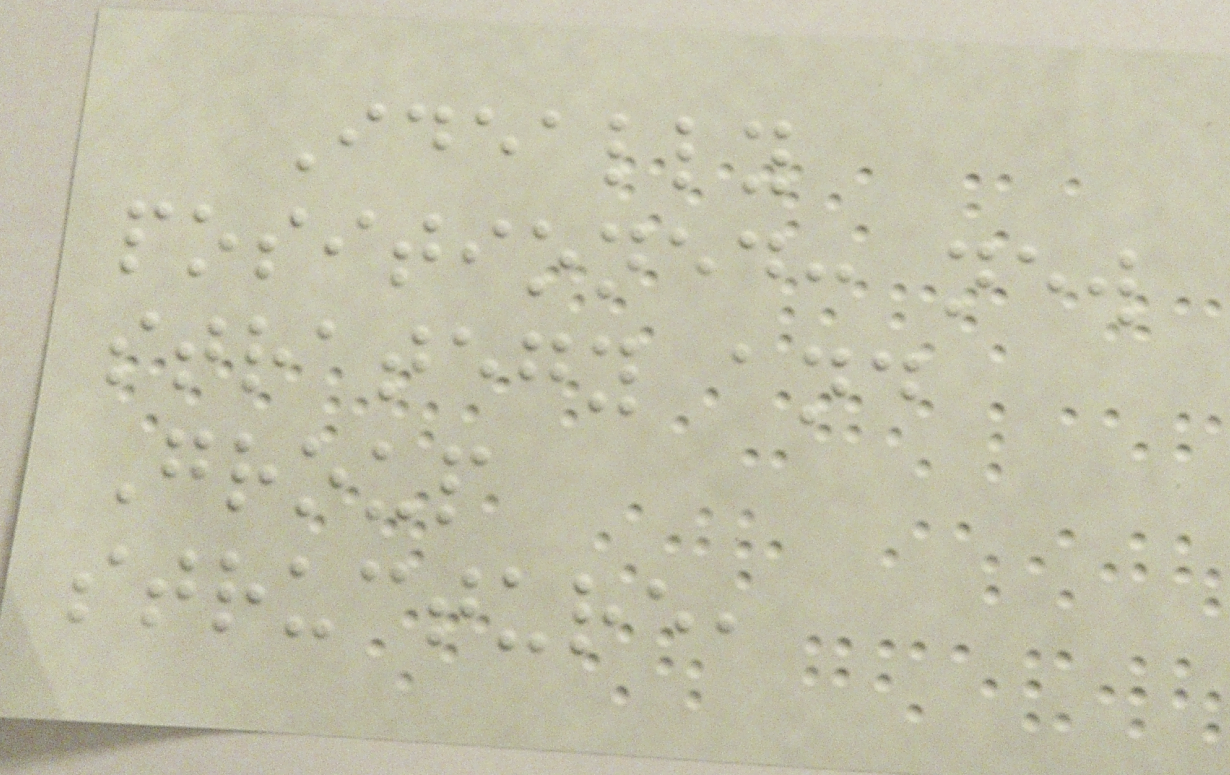Ideally
positioned: new
strategy and
Group
structure,
